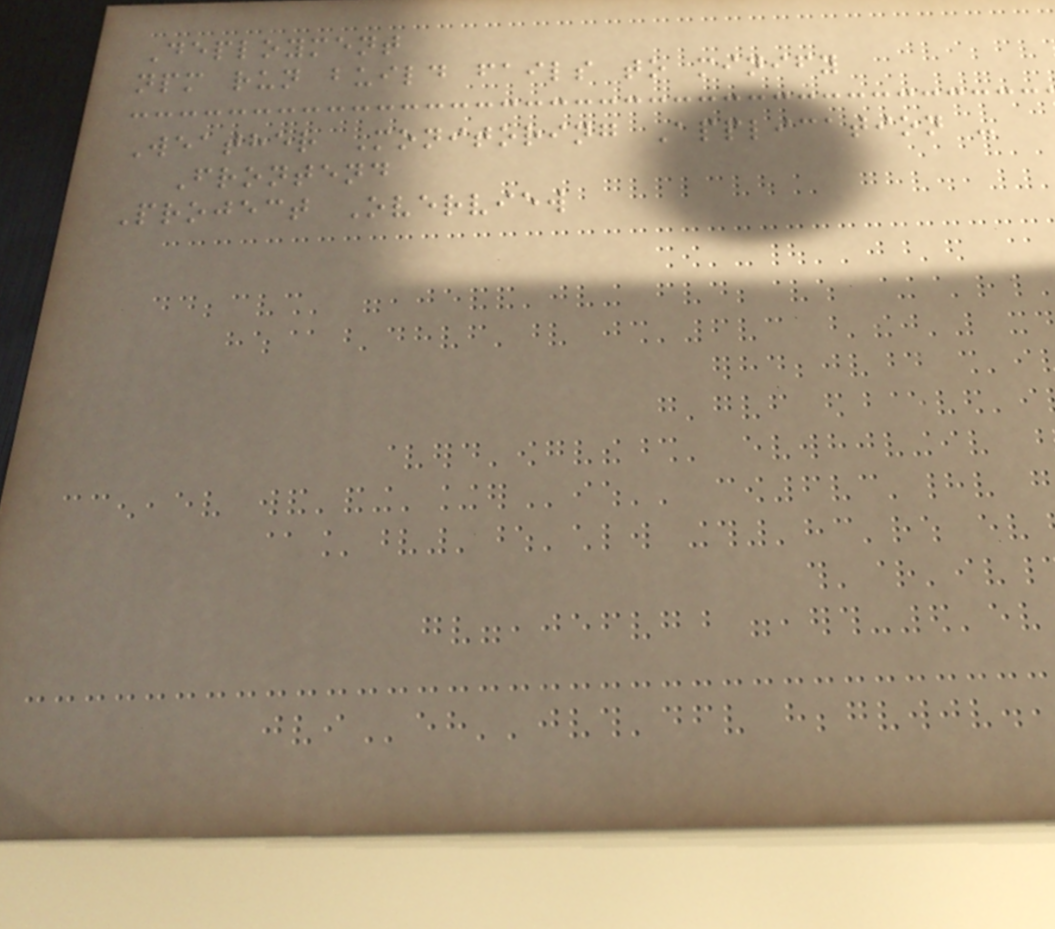Deployment
npm run build fails to minify
Weather Monitoring Application -
Frontend
Project Overview
